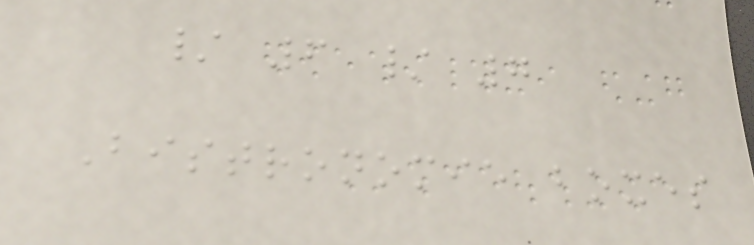/ 6 / 7
Bistronomie boxes
